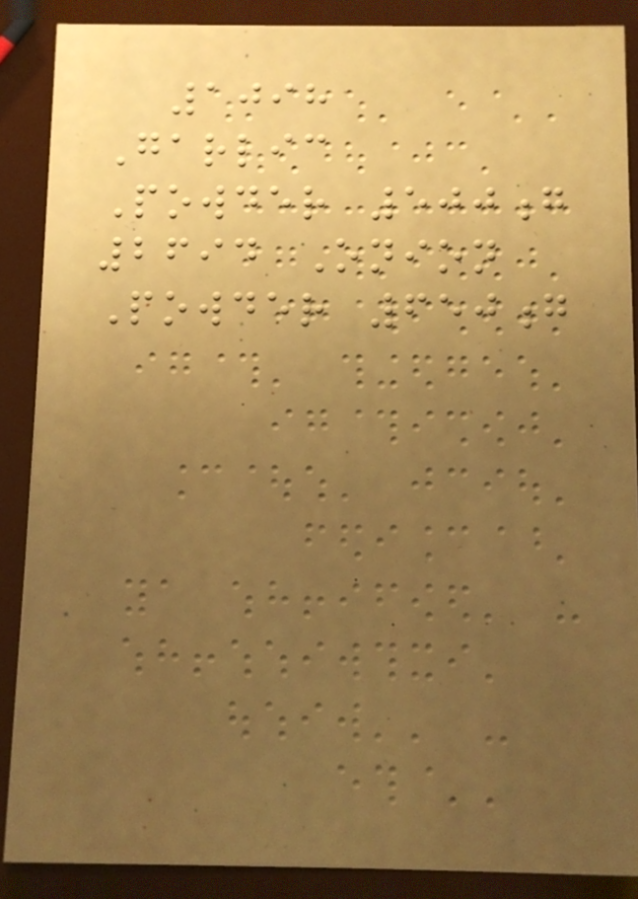1098
Garlic
Powder 500g
2694 Onion
Powder 650g
